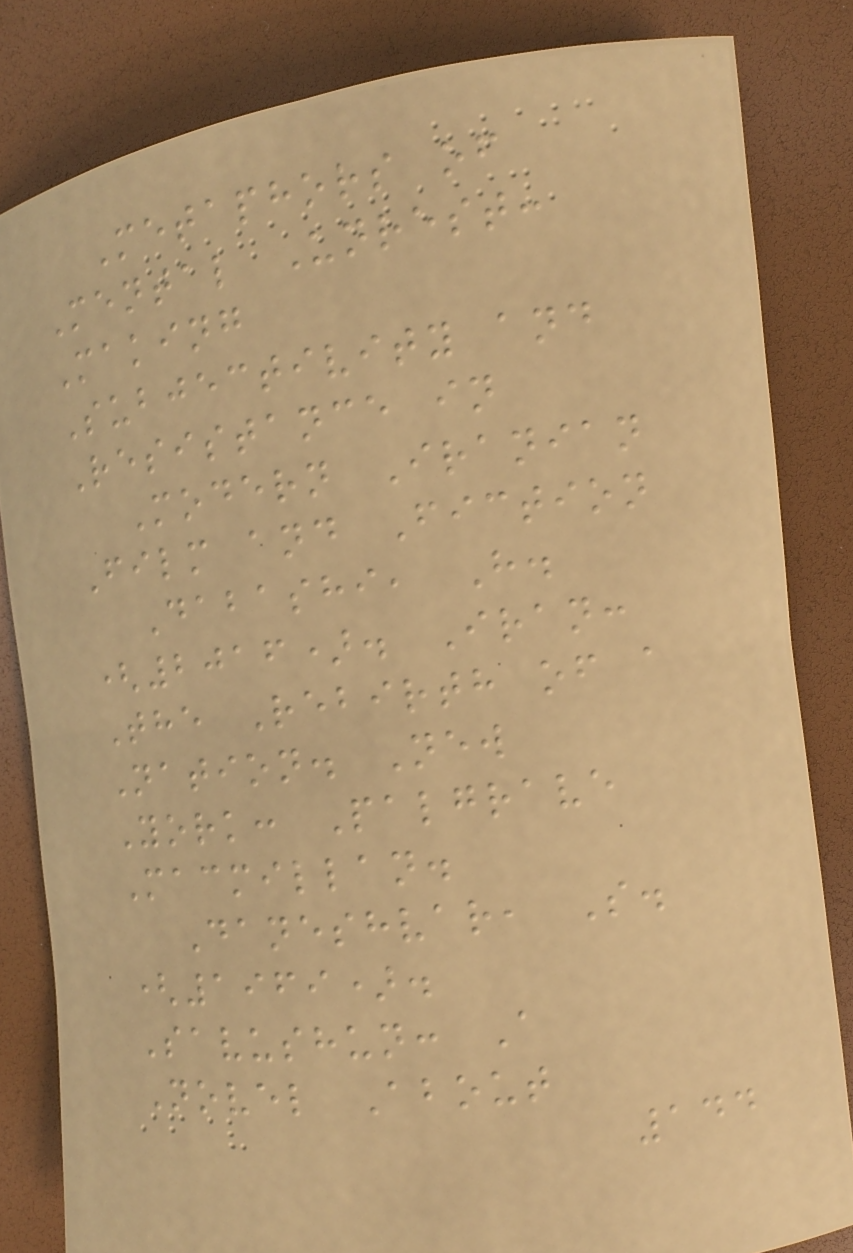Metaphors of
Mental Unrest:
Making
Subjectivity and
Resistance in
Modern Iranian
Film and Fiction
Dabashi, H.
(2016). Iran:
The Rebirth of a
Nation. New
York: Palgrave
Macmillan.
Daneshvar, S.
(1969).
Savushun: A
Novel About
144
